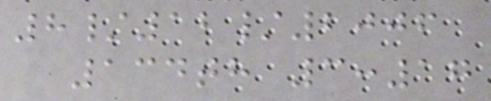8/12/2006
134th 3:17
